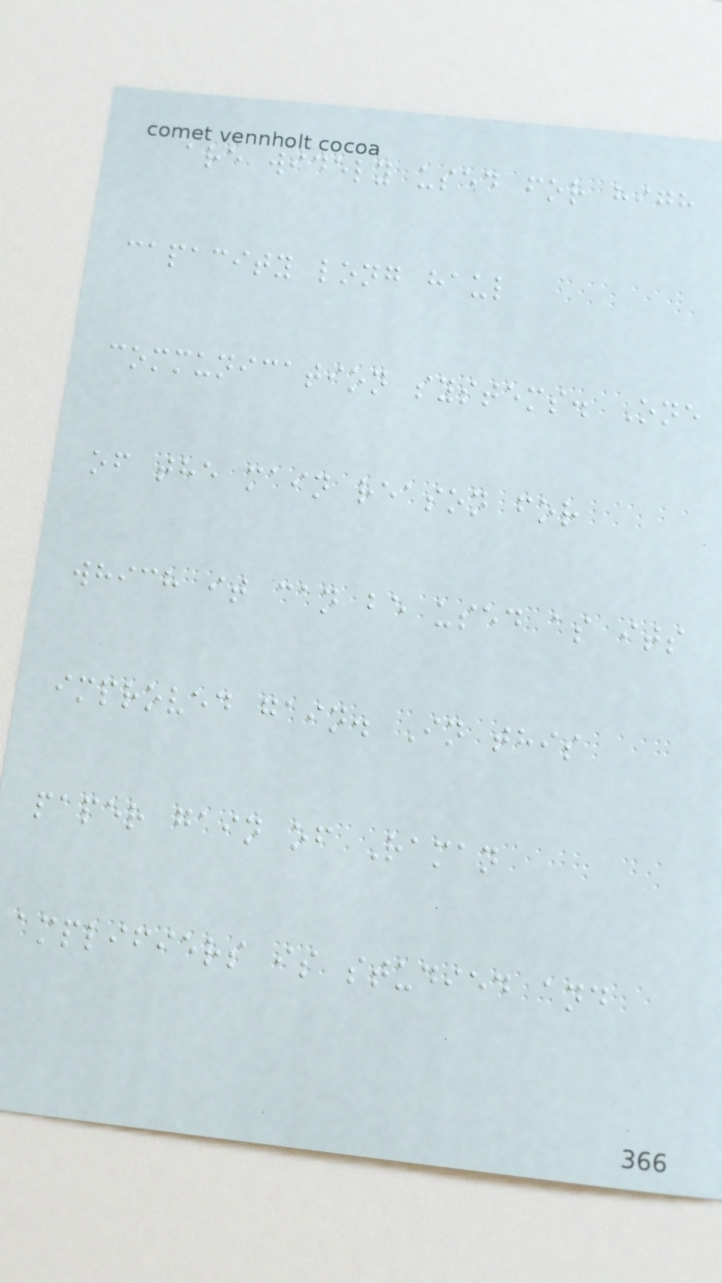are widely used for high
capacity long haul
communication systems. One
of the main reason for
which it can be used as its
improved gain. In this
paper gain of Raman
amplifiers is studied and
